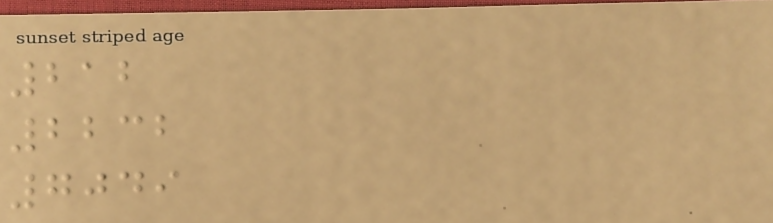212
2232
7049
